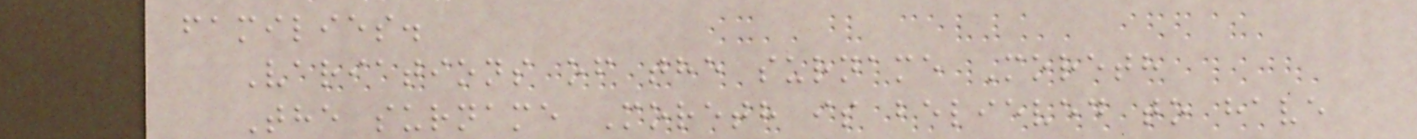families.
Variations of the surname Moreth
The surname Moreth is believed to have
